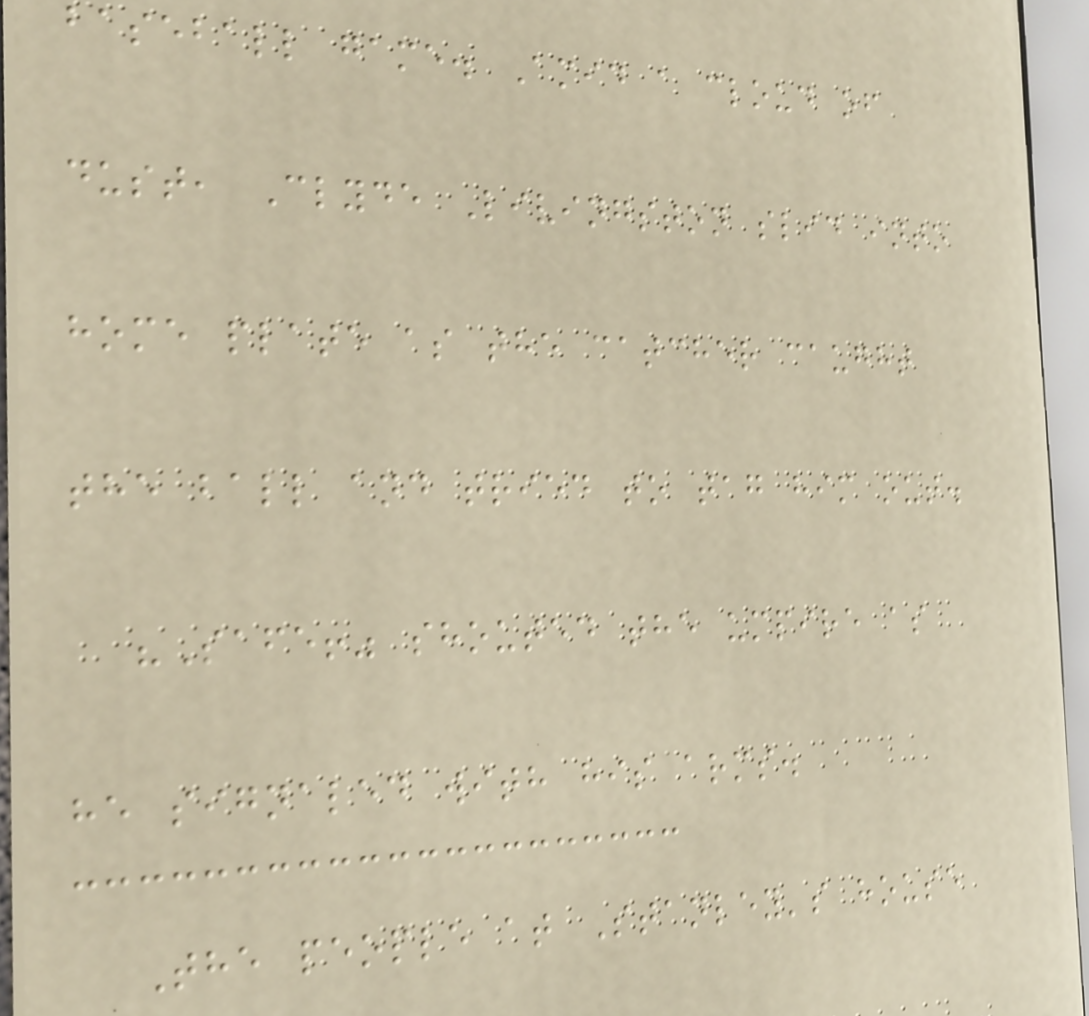baseball game. Amid a cloud of
dust, Clyde Livingston slid into
home plate as the catcher caught
the ball and tried to tag him out.
"Safe!" shouted the umpire as
he signaled with his arms.
The people at Stanley's house
